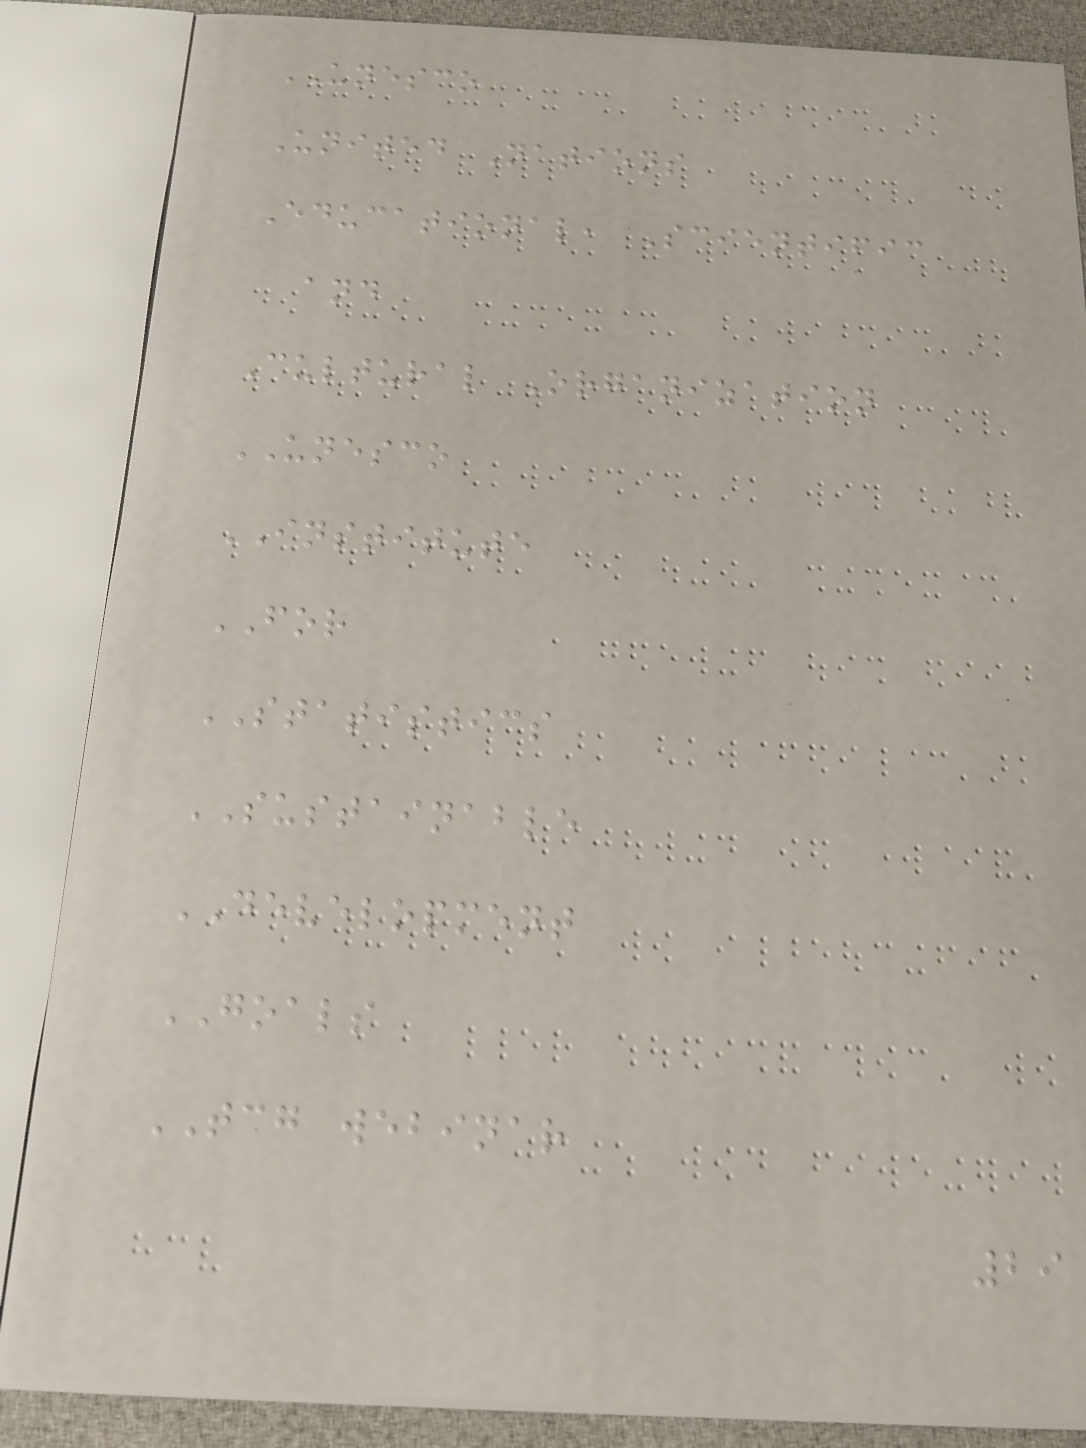UNESCO
United Nations
Educational, Scientific
and
Cultural Organization
UNESCO
INSTITUTE
FOR
STATISTICS
SUSTAINABLE
DEVELOPMENT
GOALS
TCG webinar
29
